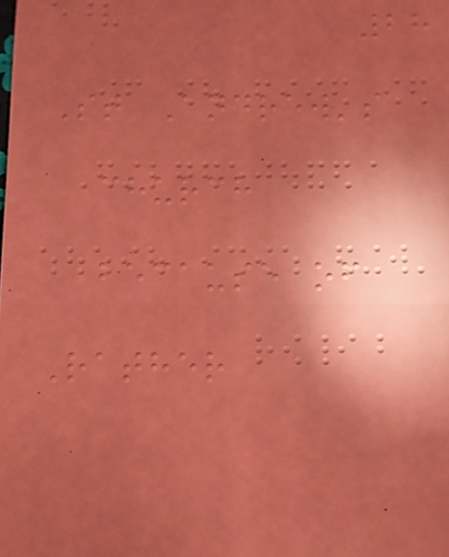28
St Andrew's
church
because of
Rather
